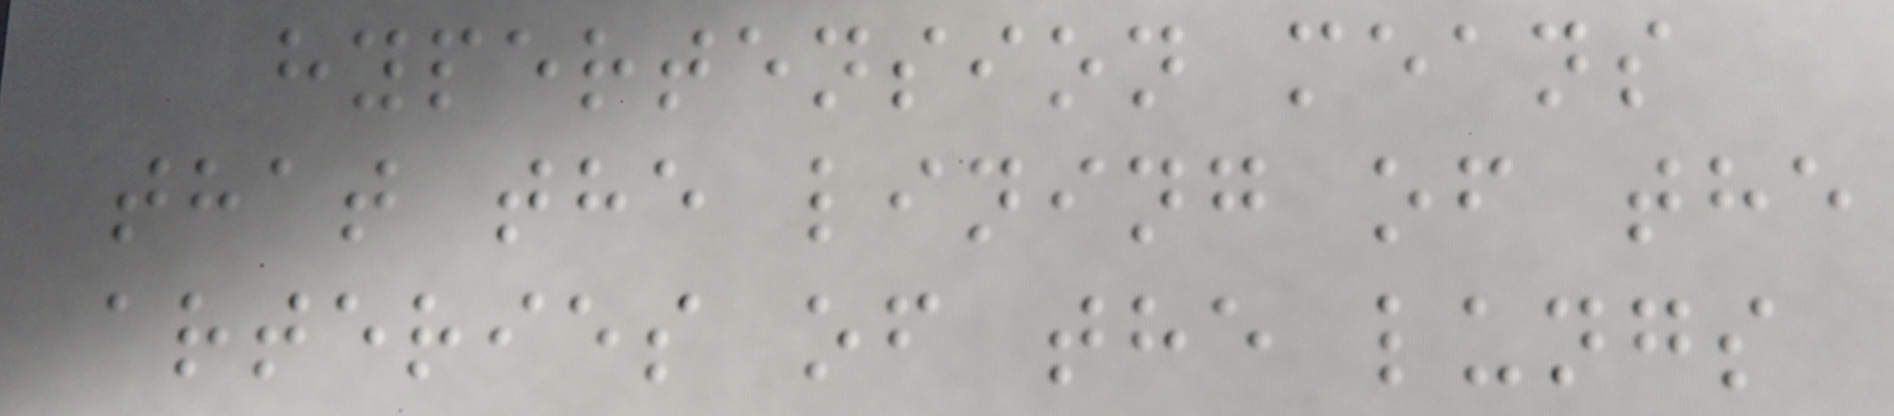hypertension means
that the lining of the
arteries of the lungs
